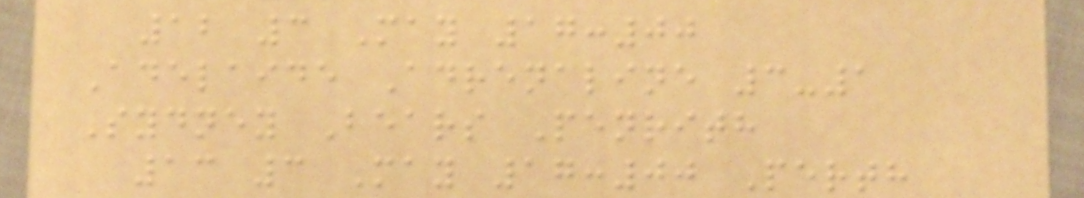12 3 May 17:00
Adelaide Adrenaline 3-1
Sydney Bears Penrith
13 3 May 17:00 Perth
